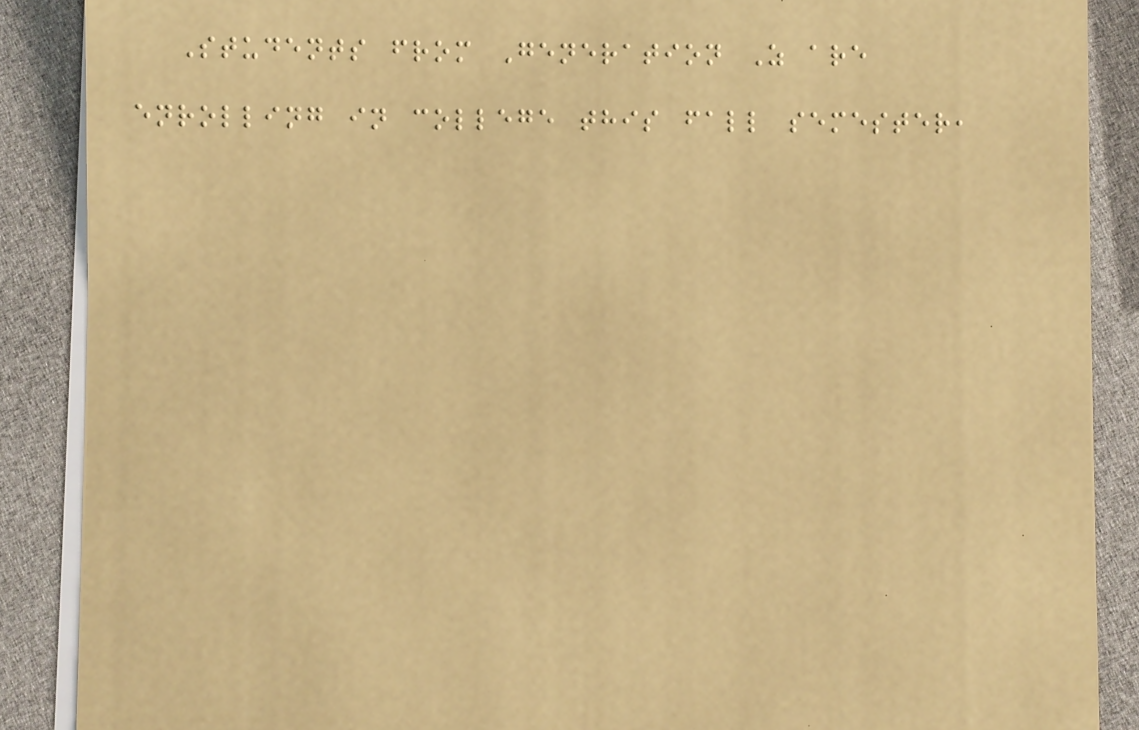Students from Generation Z are
enrolling in college this fall semester,
